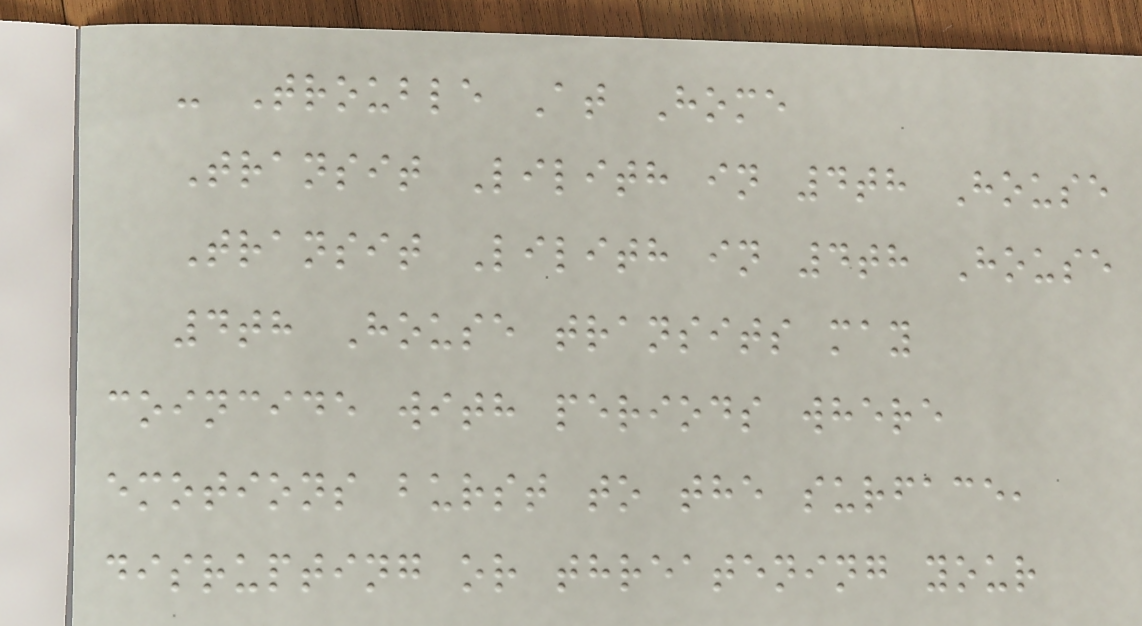- Trouble At Home
Transit Lilith in 4th House
Transit Lilith in 4th House
4th House transits may
coincide with periods where
emotions burst to the surface,
disrupting or threatening your
